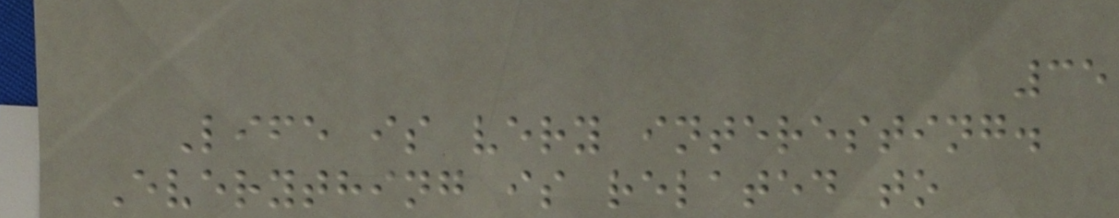35
Life is very interesting.
Everything is related to
